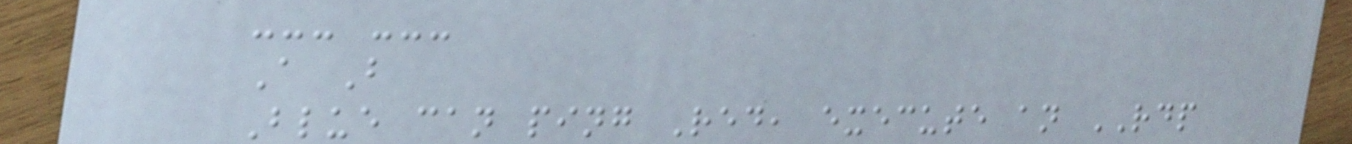--- ---
A B
Blue can ping Red, execute an RDP
